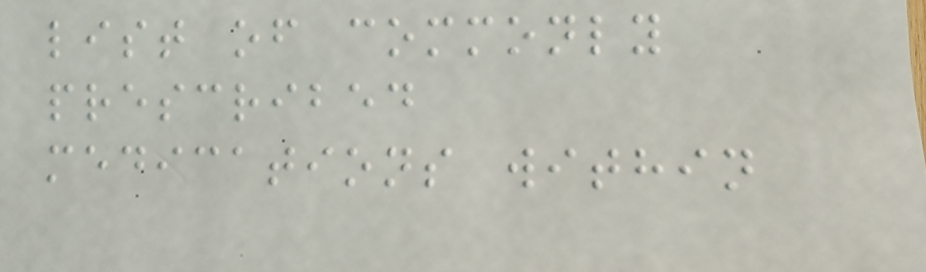list of commonly
prescribed
medications within
